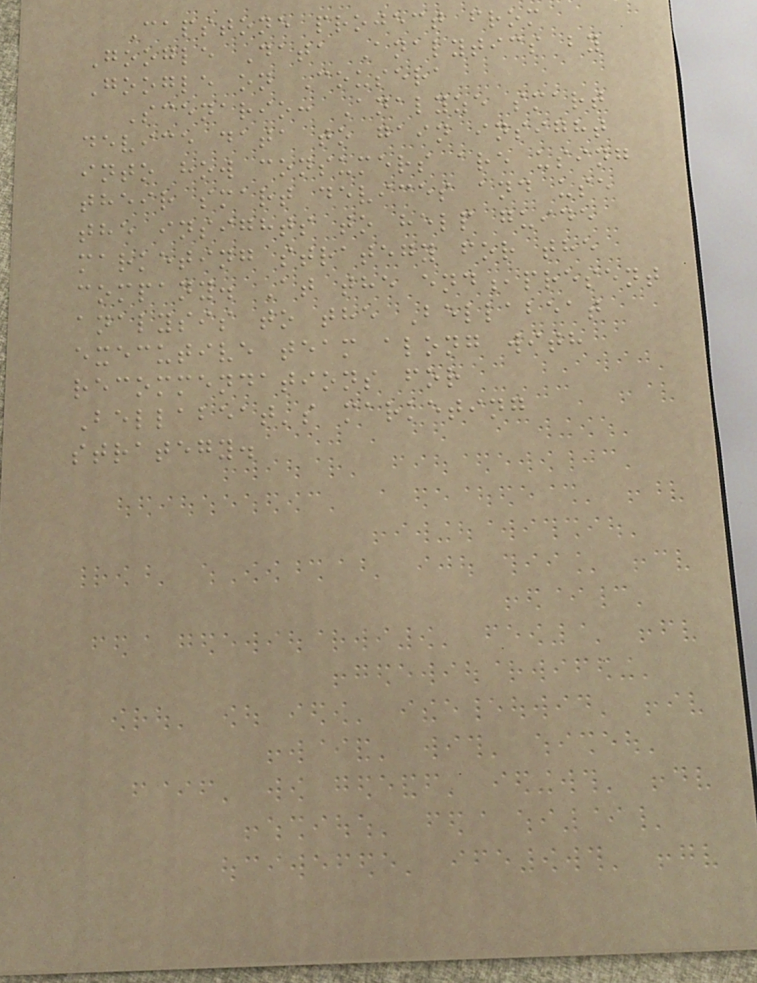Capstone project from
Google Data Analytics by
Google on Cousera
Scenario: Analyze smart
device data to gain insight
into how consumers are using
their smart devices and use
the insights to help guide
marketing strategy for the
company. At the end,present
analysis to the Bellabeat
executive team along with
recommendations for
Bellabeat's marketing
strategy.
